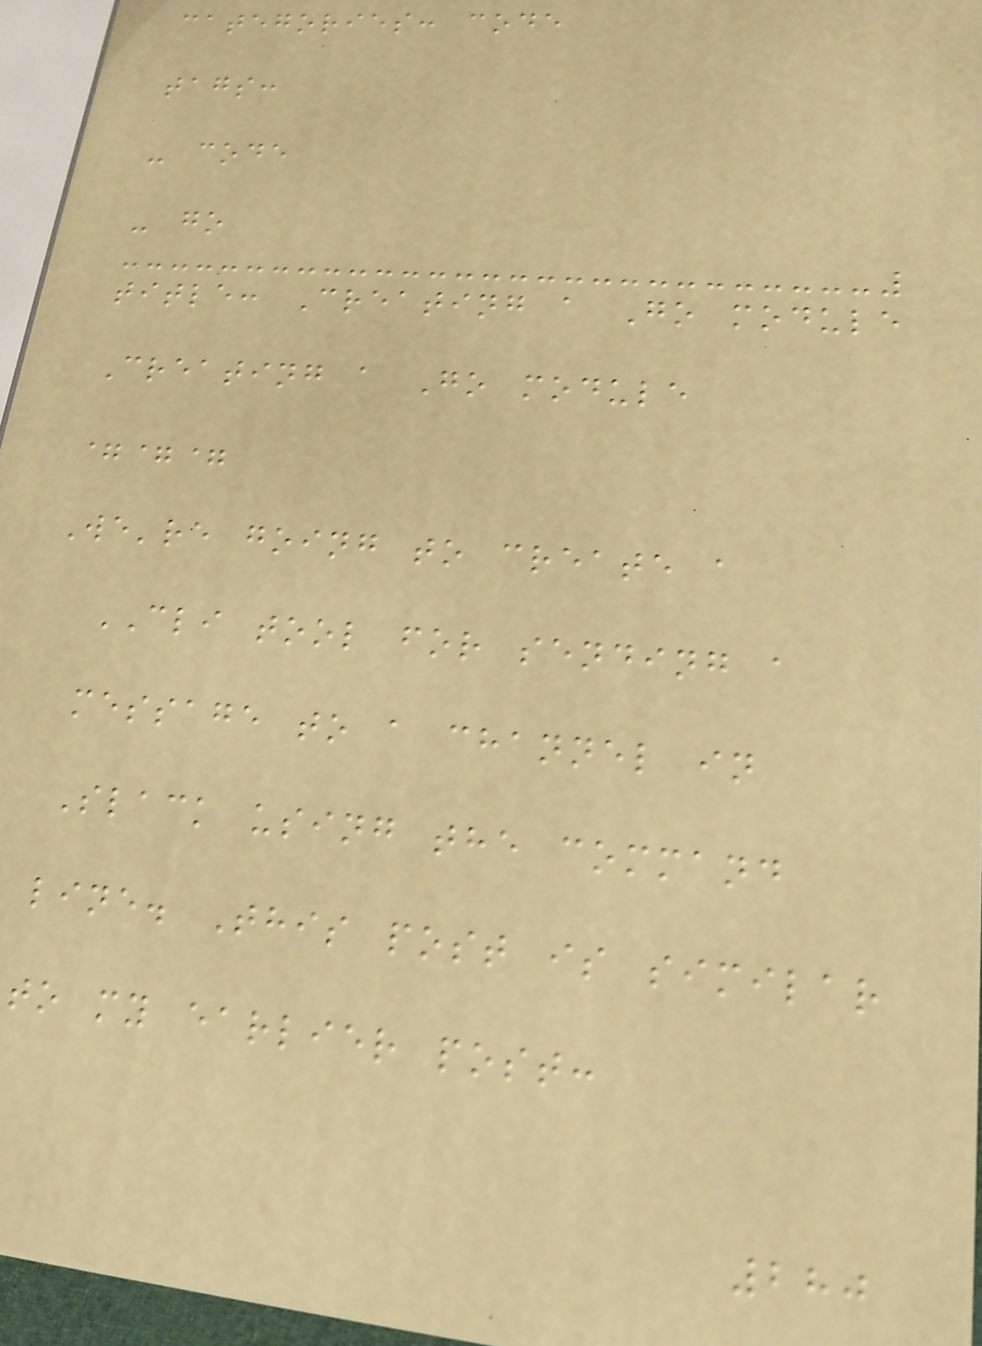categories: code
tags:
- code
- go
title: Creating a Go module
Creating a Go module
===
We're going to create a
CLI tool for sending a
message to a channel in
Slack using the command
line. This post is similar
to my earlier post:
280
